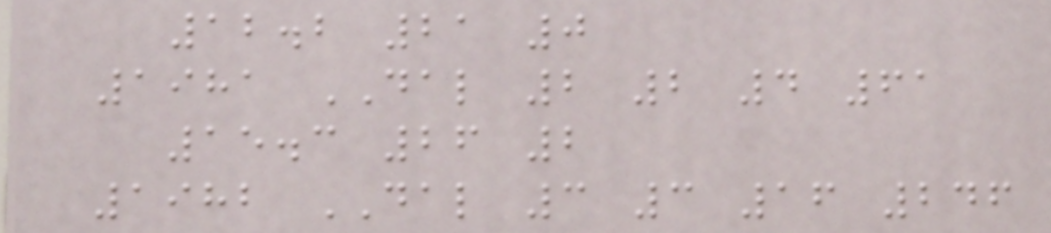12.2 21 0
1981 DAL 2 2 4 61
15.3 26 2
1982 DAL 3 3 16 246
